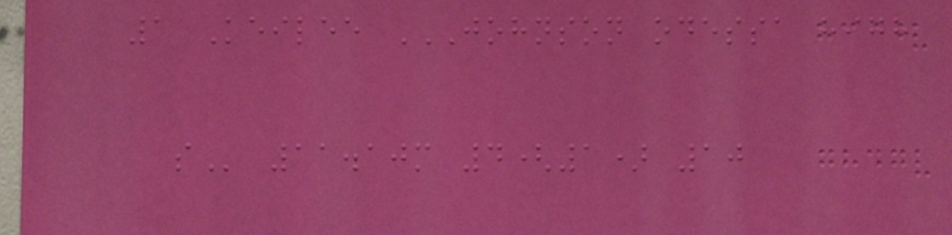1 Keilee JOHNSON ODESSA HIGH
S 11.10m 4(1) 10
